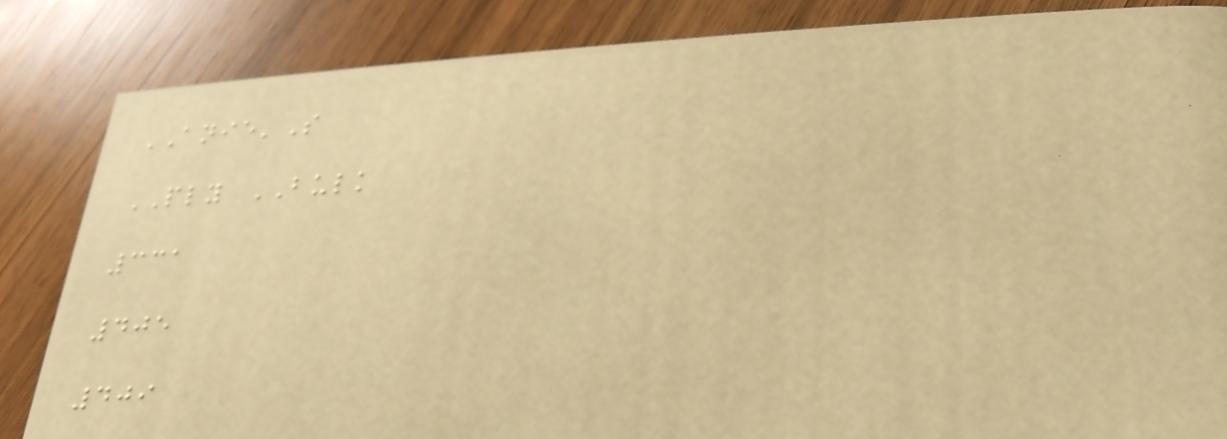ANIE'S
PLY BULK
331
405
409
